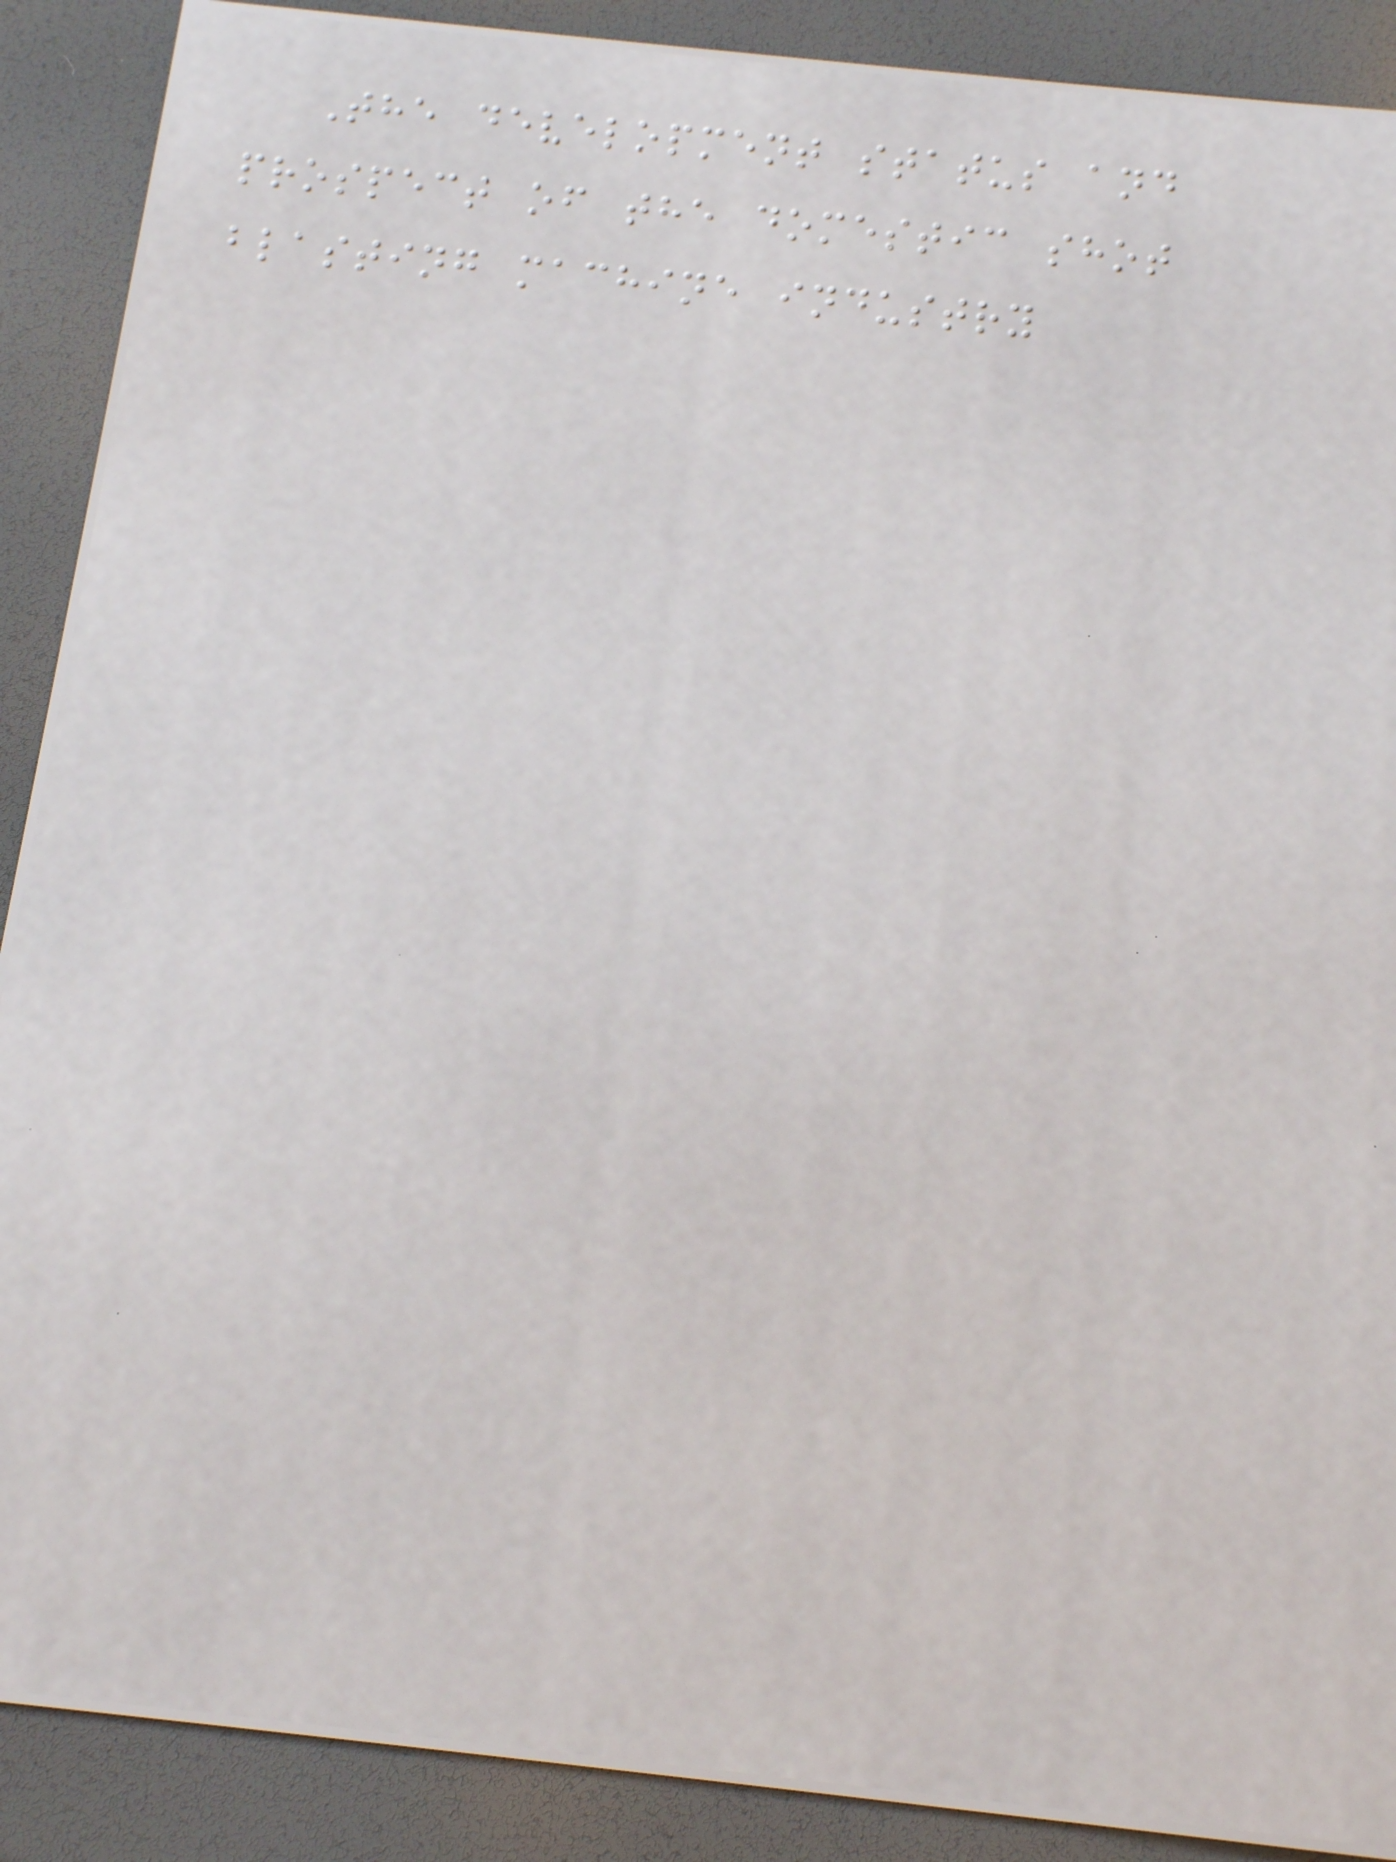The development status and
prospect of the domestic shot
blasting machine industry
